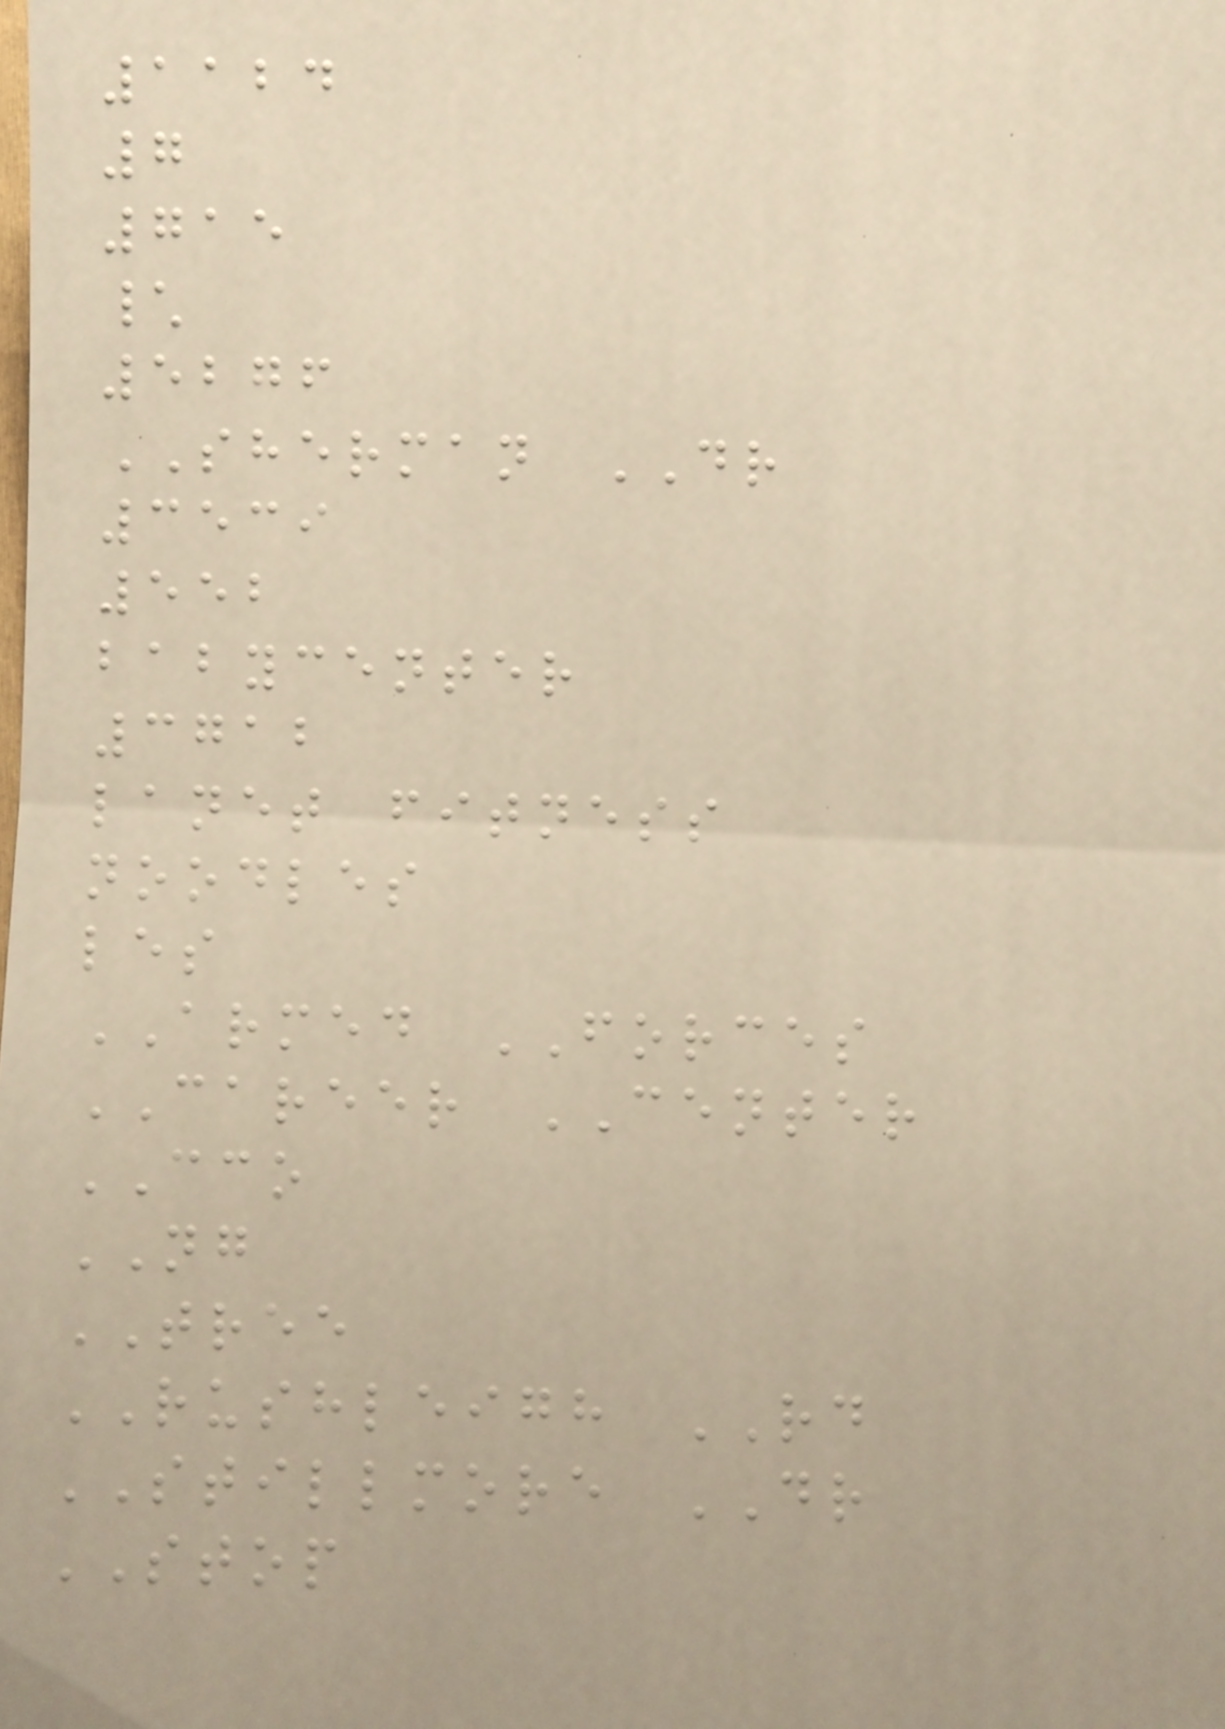1124
7
715
\
5276
SHERMAN DR
3539
552
babycenter
3712
lanet fitness
noodles
les
ARMED FORCES
CAREER CENTER
CCO
NG
TREE
RUSHLEIGH RD
STILLMORE DR
STOP
